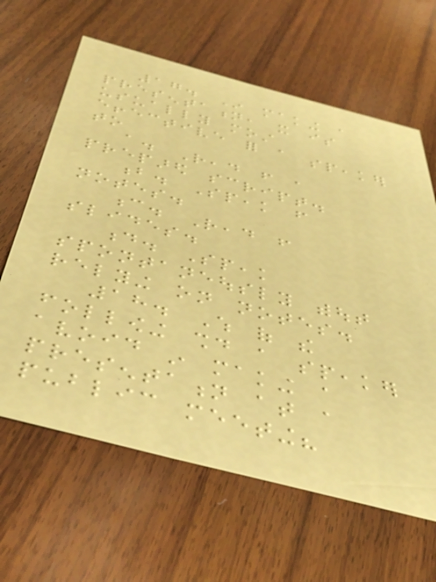17. In making a
presentation, it is
usually most
effective for a speaker
to
a. Read from a
prepared script.
b. Speak from
notes.
c. Read from
slides.
d. Speak
spontaneously without
relying on notes.
18. Which of the
following should a speaker
avoid in making a
presentation at a
public meeting?
